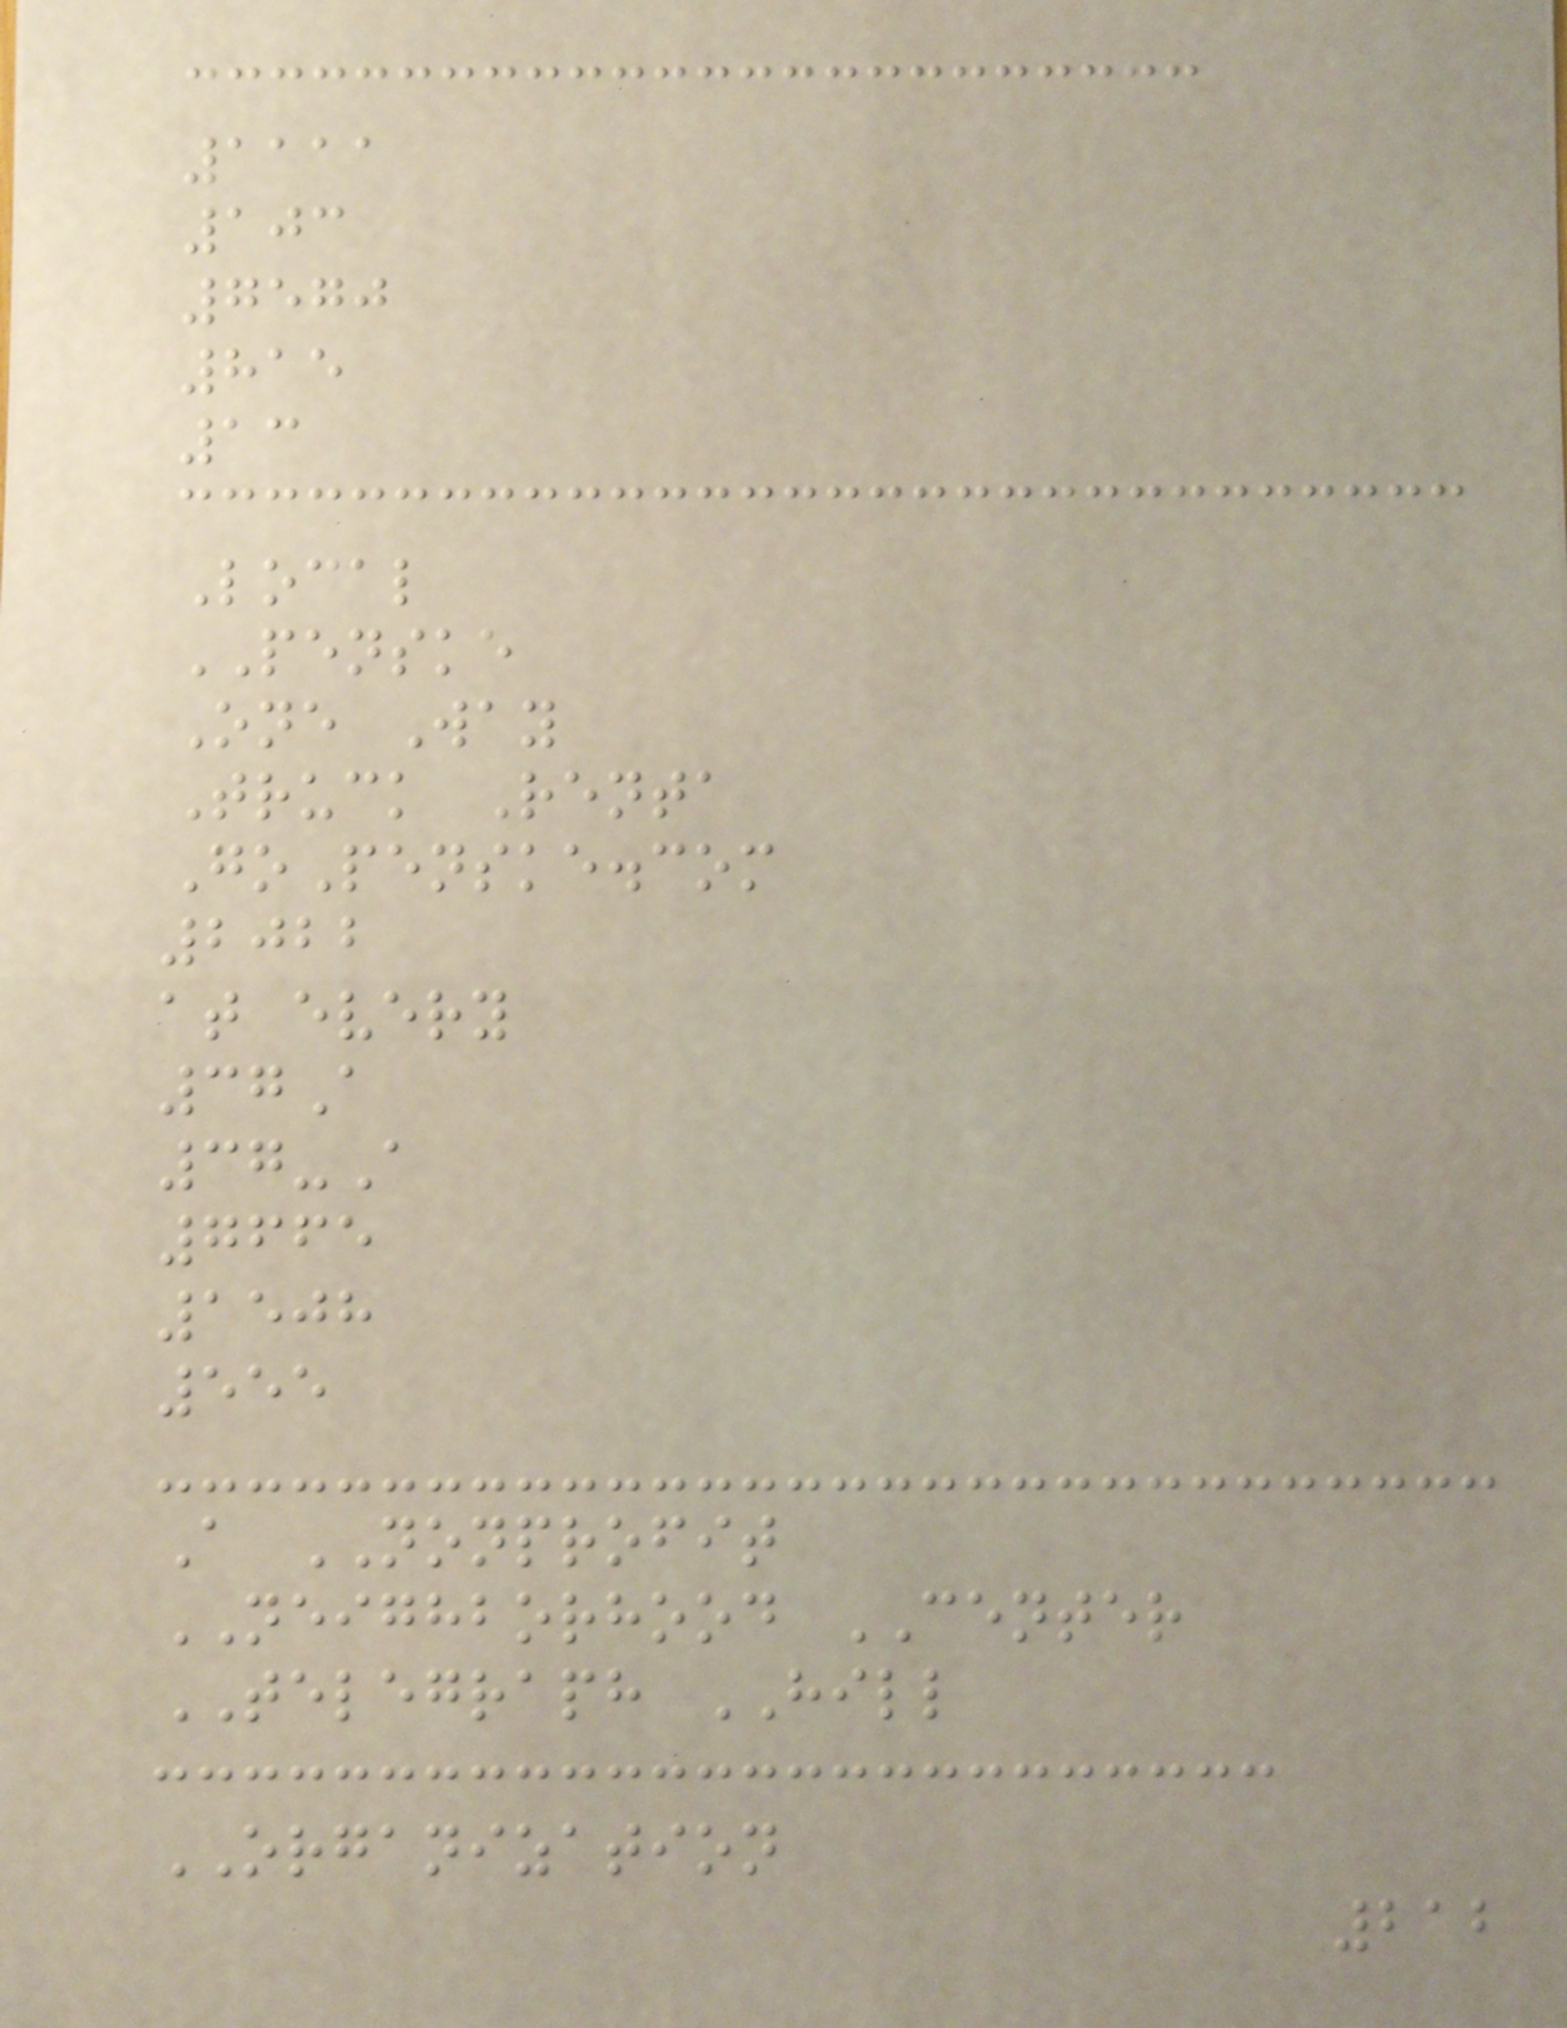1111
103
7570
815
13
Local
PENSKE
One Way
Truck Renta
GoPenske.com
2022
at every
37A
37-A
7665
1508
555
A NONPROFIT
NEIGHBORHOOD CENTER
TELEGRAPH HILL
ORGANIZATION
212
